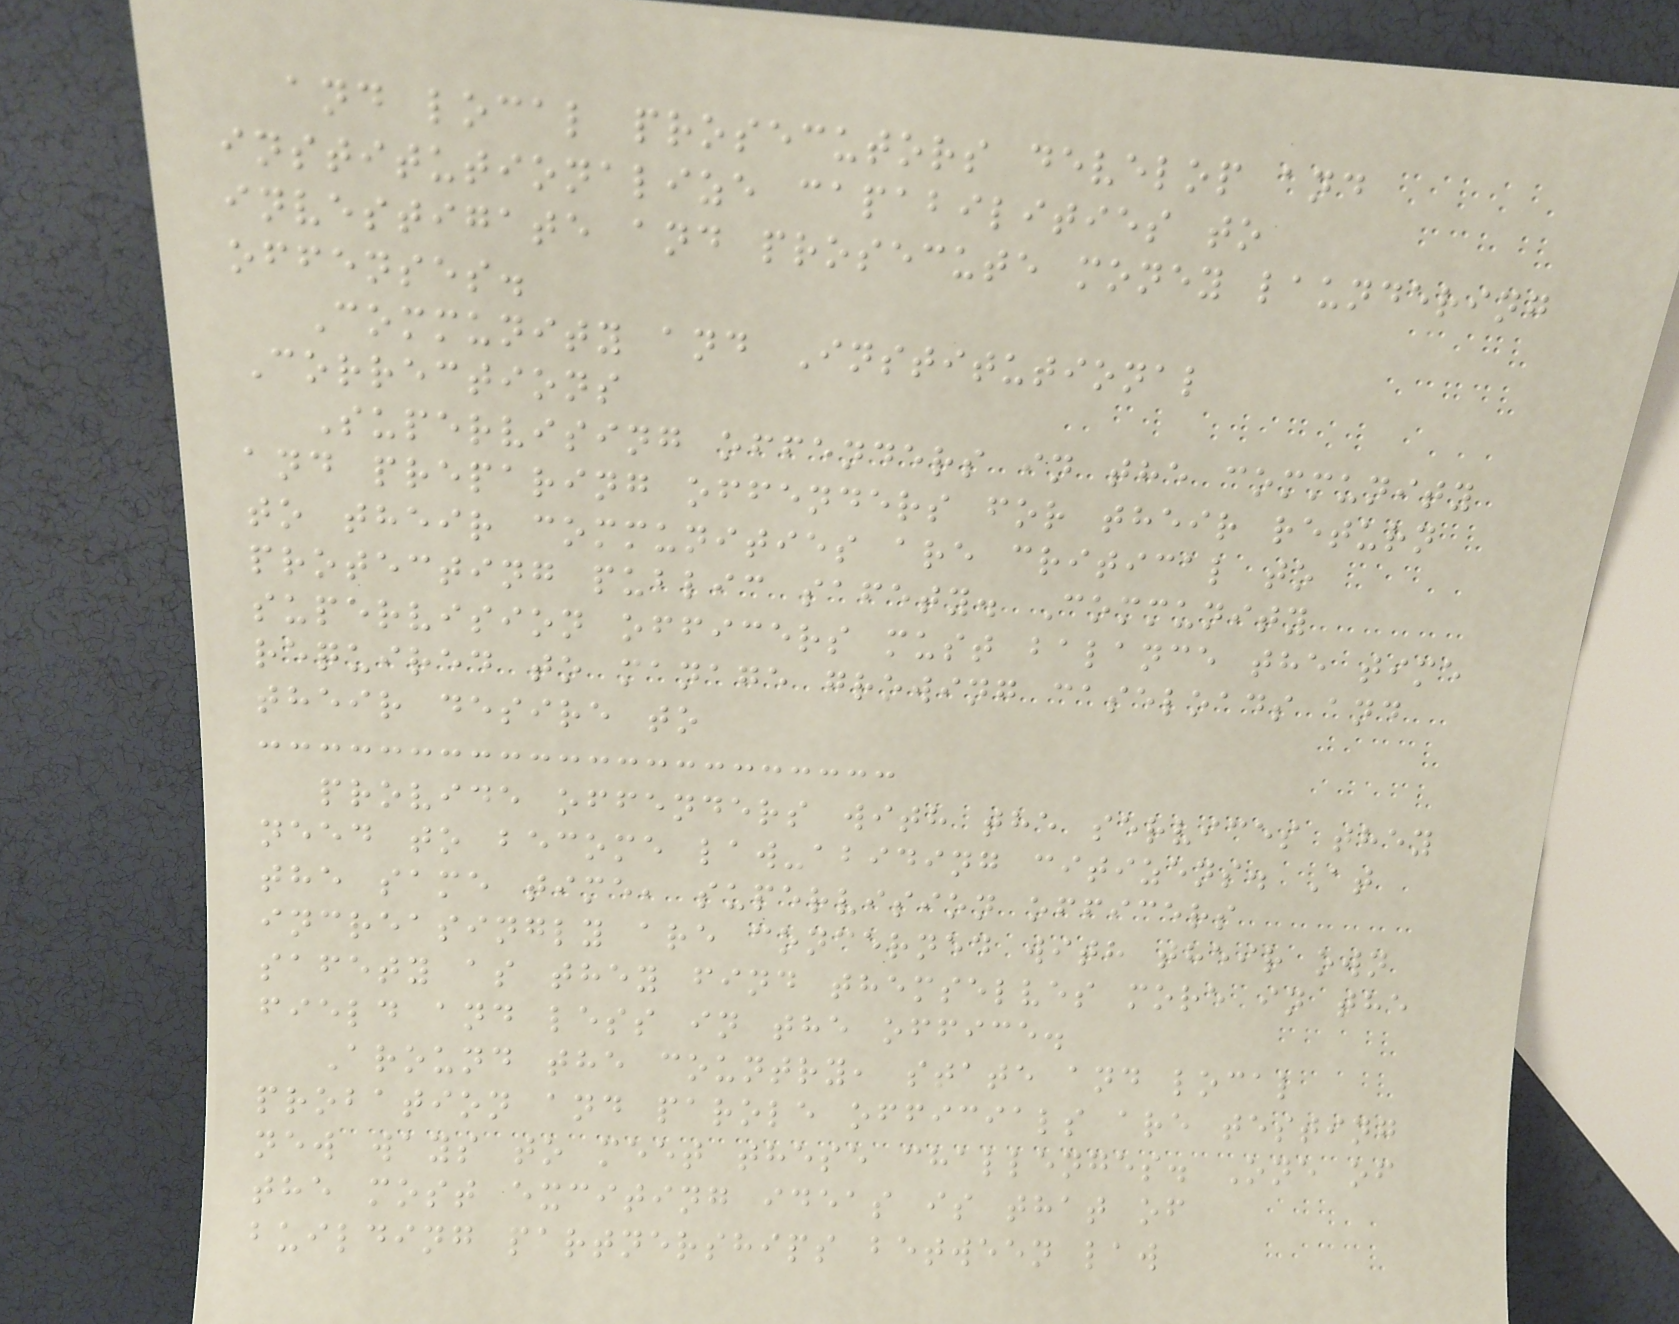and local prosecutors develop and
institutionalize capabilities to
investigate and prosecute money laundering
offenses.
Community and Institutional
Corrections
Supervising offenders in the community
and preparing offenders for their return
to their communities are critical to
protecting public safety. Community
supervision officers must balance the time
required to manage growing caseloads and
their desire to
provide offenders with the services they
need to become law-abiding citizens. At
the same time, supervision officers
increasingly are concerned with their own
safety as they find themselves more in the
field and less in the office.
Around the country, state and local
probation and parole officials are testing
new ways to meet these challenges. One of
the most exciting ideas is that of
building partnerships between law
